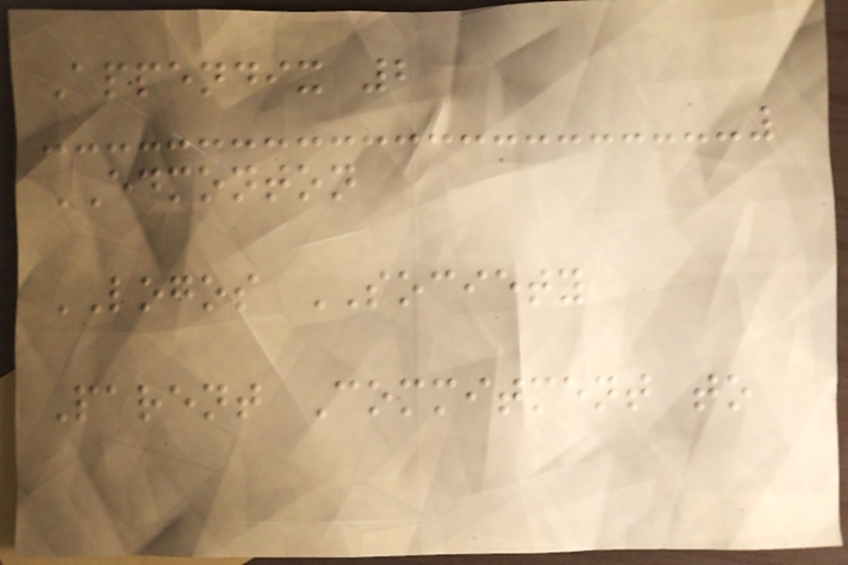Appendix 2
EDMONTON
LOGOS SOCIETY
Parent Commitment to
